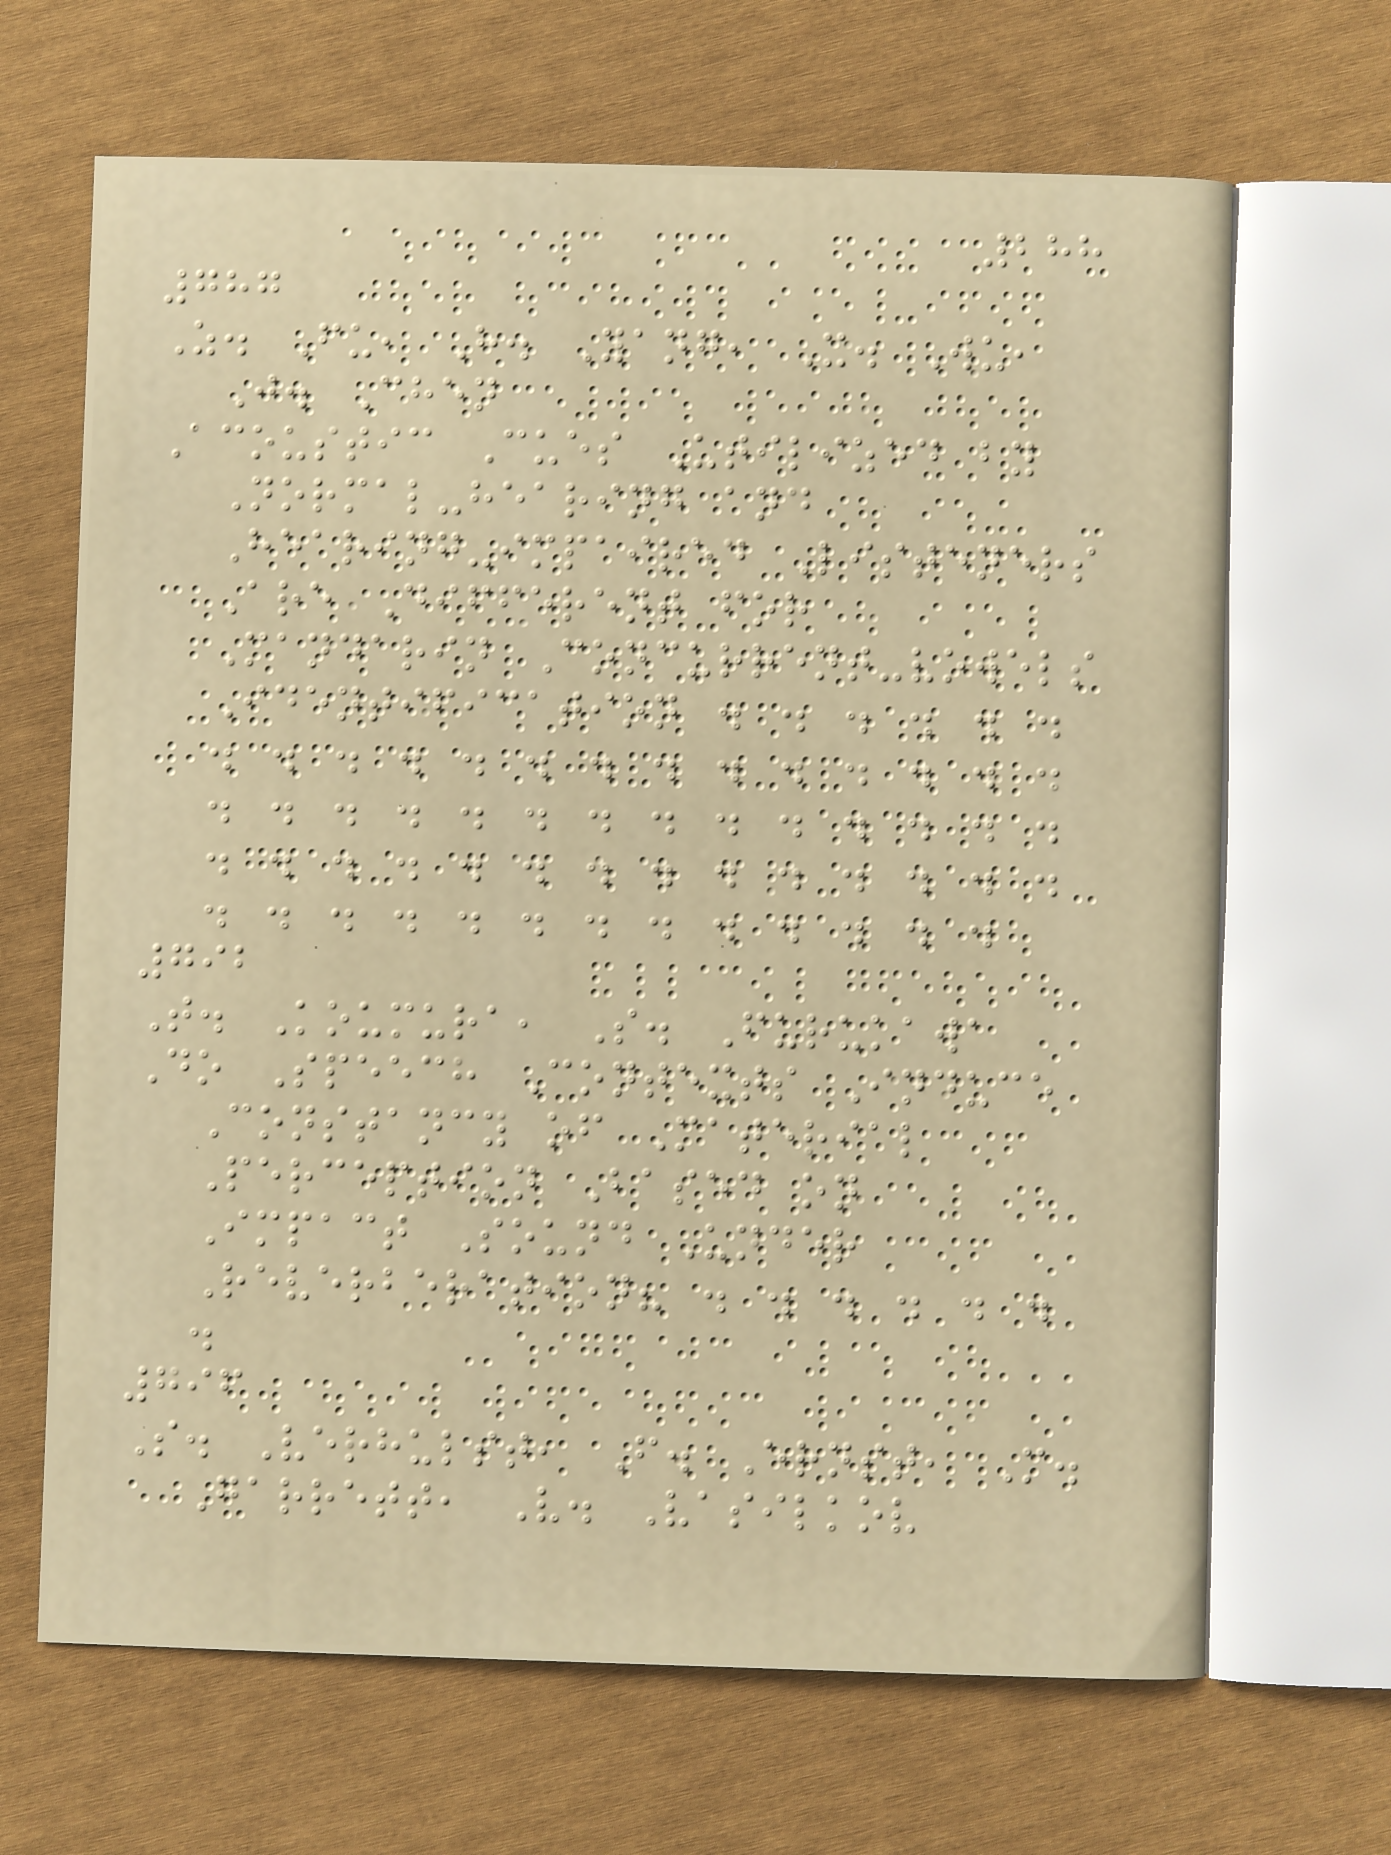288
787
Z. Fu, H. Yang, X. Wu,
J. Chen
Acoustic Cues Utilized by
Normal-hearing and
Hearing-impaired Listeners
Are Different for
Mandarin Concurrent-vowels
Identification . . . . . .
. . . . . . . . . . . . . .
. . . . . . . . . . . . . .
. . . . . . . . . . . . . .
. . . . . . . . . . . . .
792
T. Koumura, S. Furukawa
Do Speech Contexts Induce
Constancy of Material
Perception Based on
Impact Sound Under
Reverberation? . . . . . .
.
796
S. Verhulst, F. Ernst, M.
Garrett, V. Vasilkov
